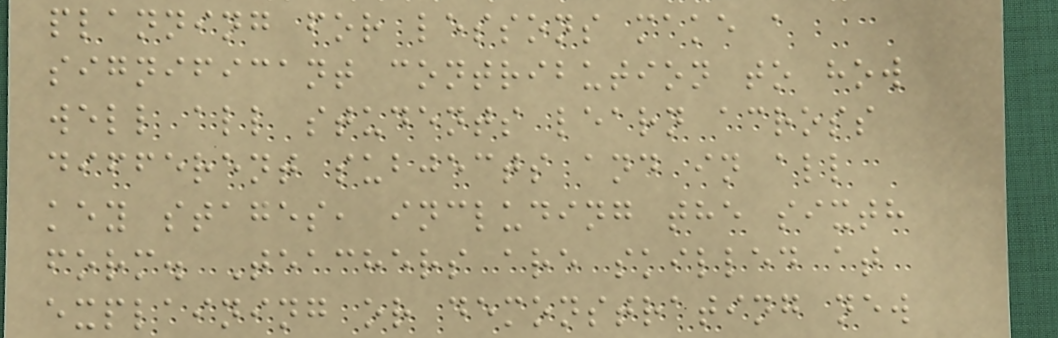planning for lessons make a
significant contribution to how
well all students learn across
different subjects and in all
key stages, including the sixth
form. Teachers are skilled at
explaining or demonstrating new
